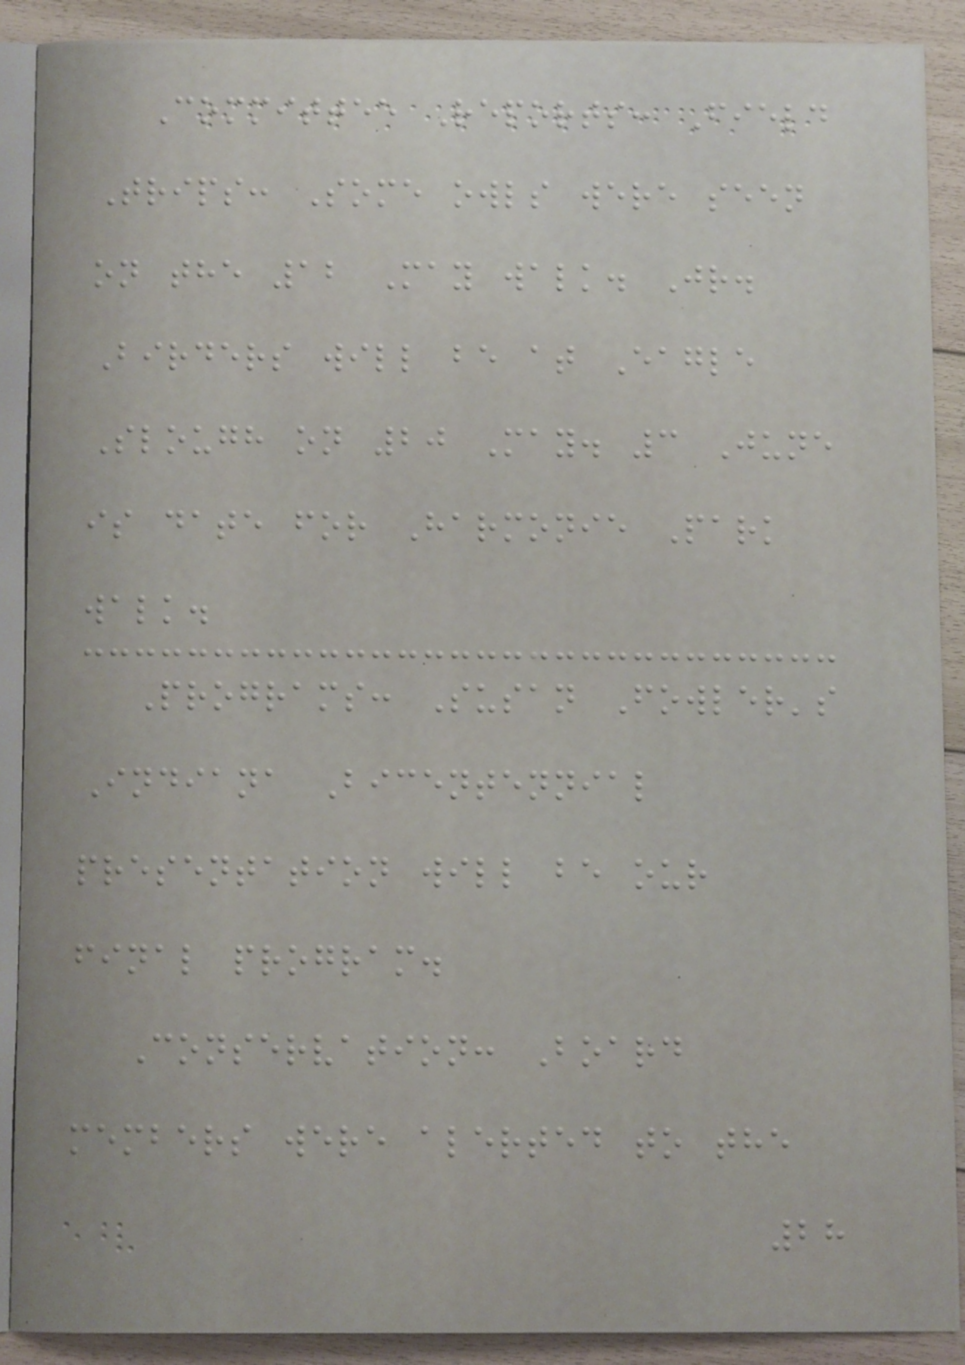Committee Reports: Field
Trips: Some owls were seen
on the 12 May walk. Jr.
Birders will be at Eagle
Slough on 20 May. 3 June
is date for Harmonie Park
walk.
Programs: Susan Fowler's
Indiana Bicentennial
presentation will be our
final program.
Conservation: Board
members were alerted to the
28
